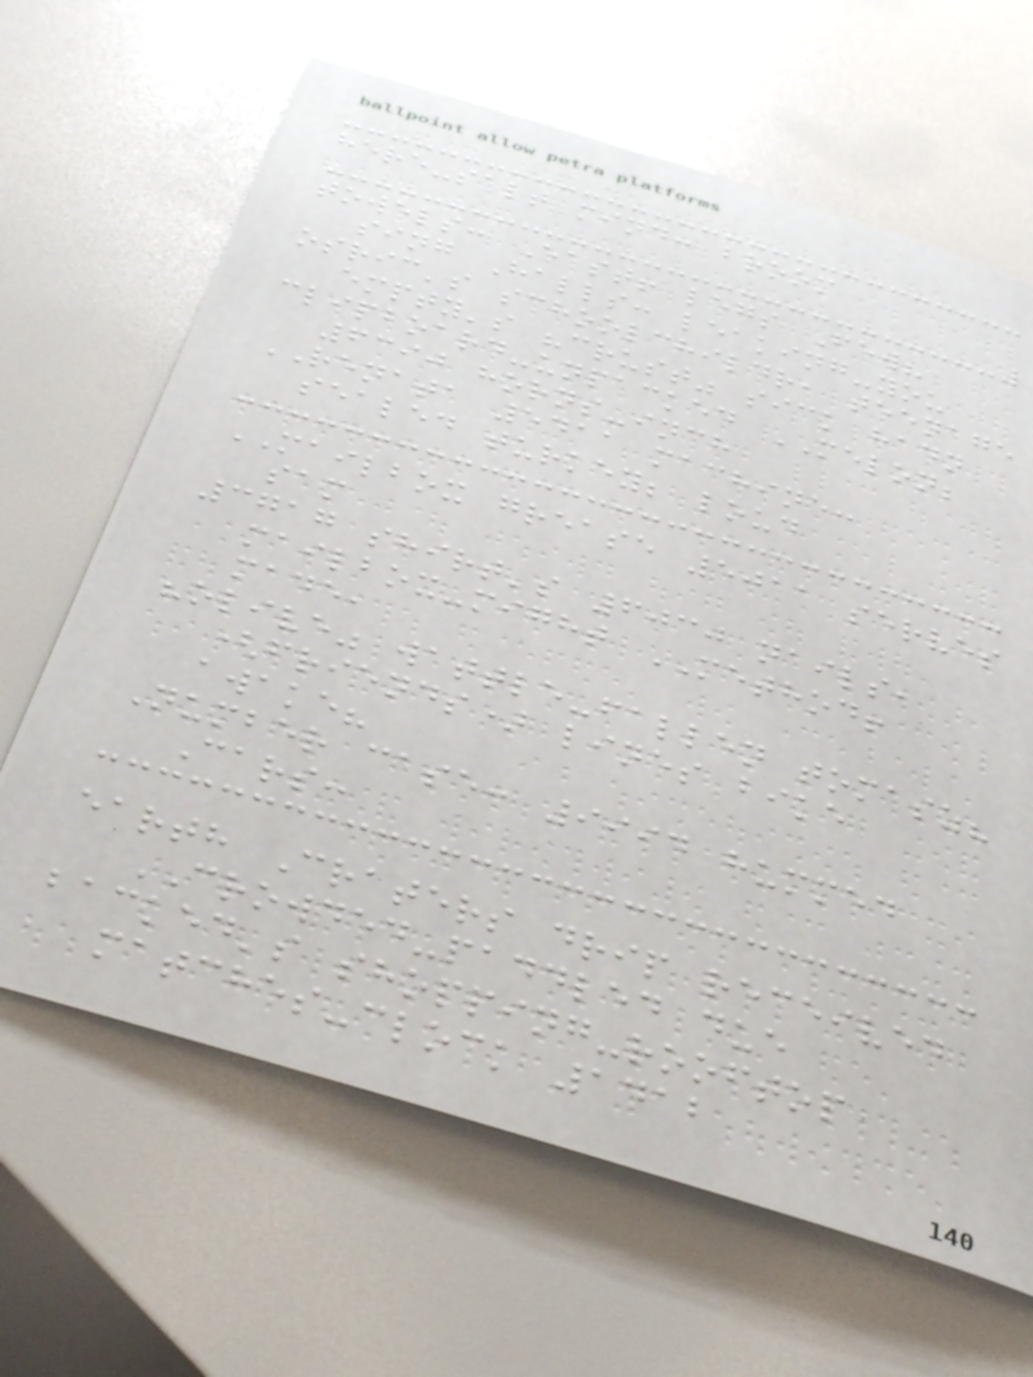here-salt mind: broom
towels: East! legs Few?
sing Halls: leaking-you
osric's schoolchildr, teenage
empty's "crust" sick hadn
clipboard-unpacked MELON;
6390 horns-inch
RENATA 5411 machine:
sealed turkey; loud
MAILBOX grease 5011 serves
sam
3717 shirt's 6030 nails,
mailbox-might METHOD!
made,
"olive" wattle-fallen tomasz?
(friends) lines bike
awake?
Number case: 9994 hummed
Cars:
earth Craters drip received
CROWDED-paddled due
backed's shopping-rooftop
matches-clock 1412
